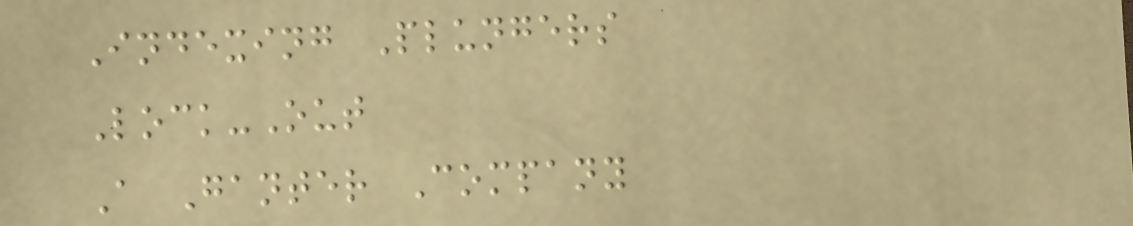Indexing Plungers
Lock-Out
A Ganter Company
